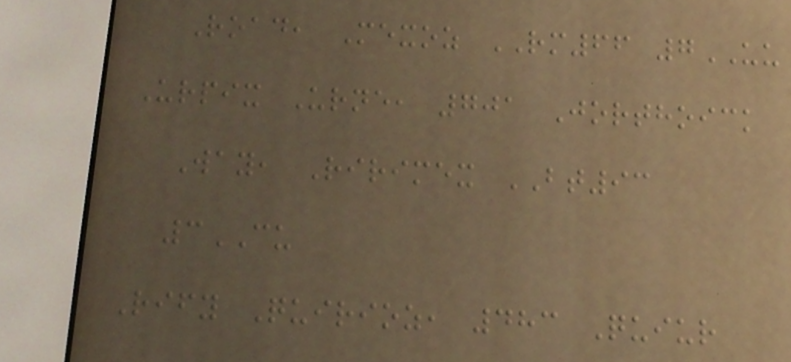Road, Mexoz RM66 7UU
Urpix Urne, 701 Jorthoick
Way, Ririmex BT93
3CU
Rify Quirioz, 483 Quiur
